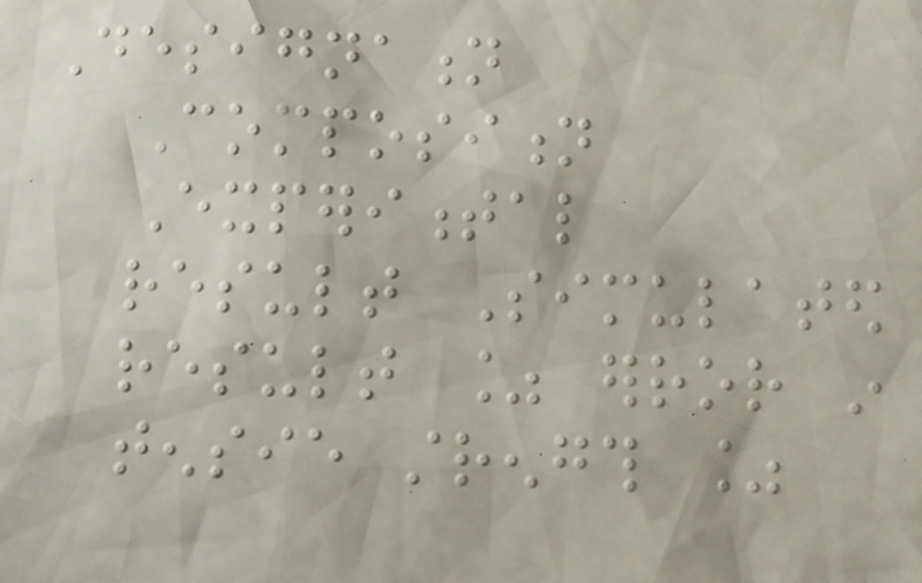Designation
Composition
Experimental
result Simulated
result % error in
tensie strength %
